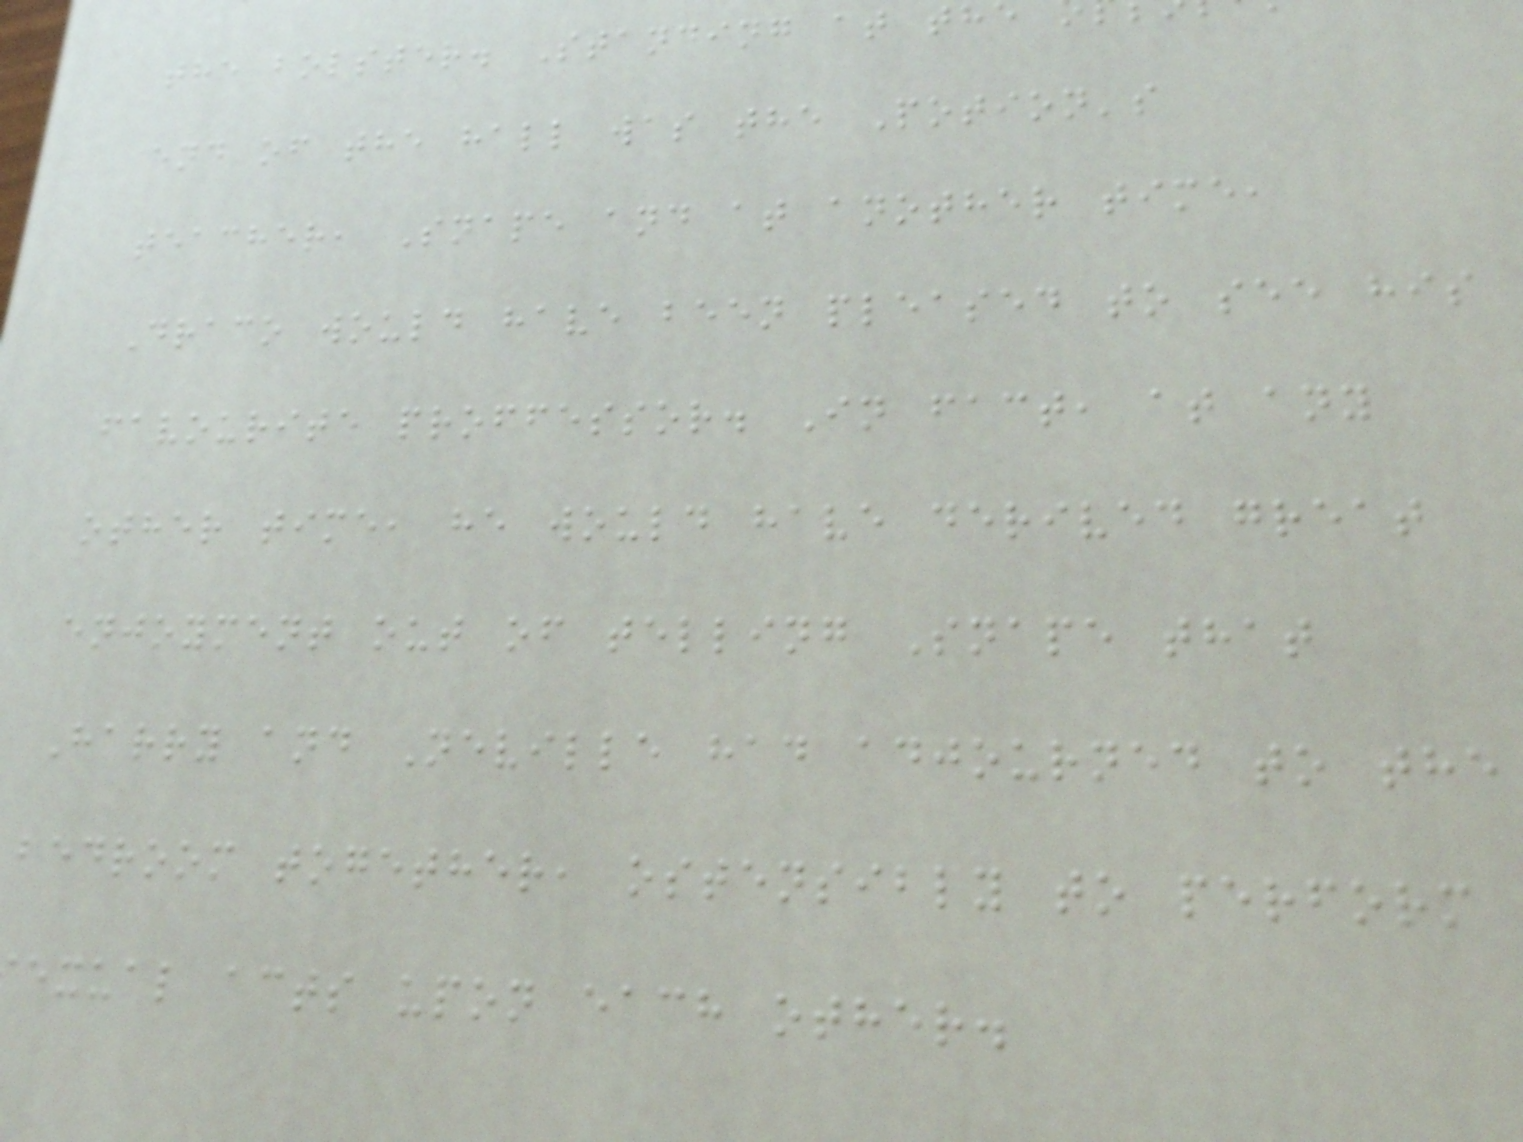the bolster. Standing at th
end of the hall was the Potion's
teacher, Snape and at another time,
Draco would have been pleased to see his
favourite proffessor. In fact, at any
other time, he would have derived great
enjoyment out of telling Snape that
Harry and Neville had adjourned to the
bedroom together, ostensibly to perform
exual acts upon each other.
